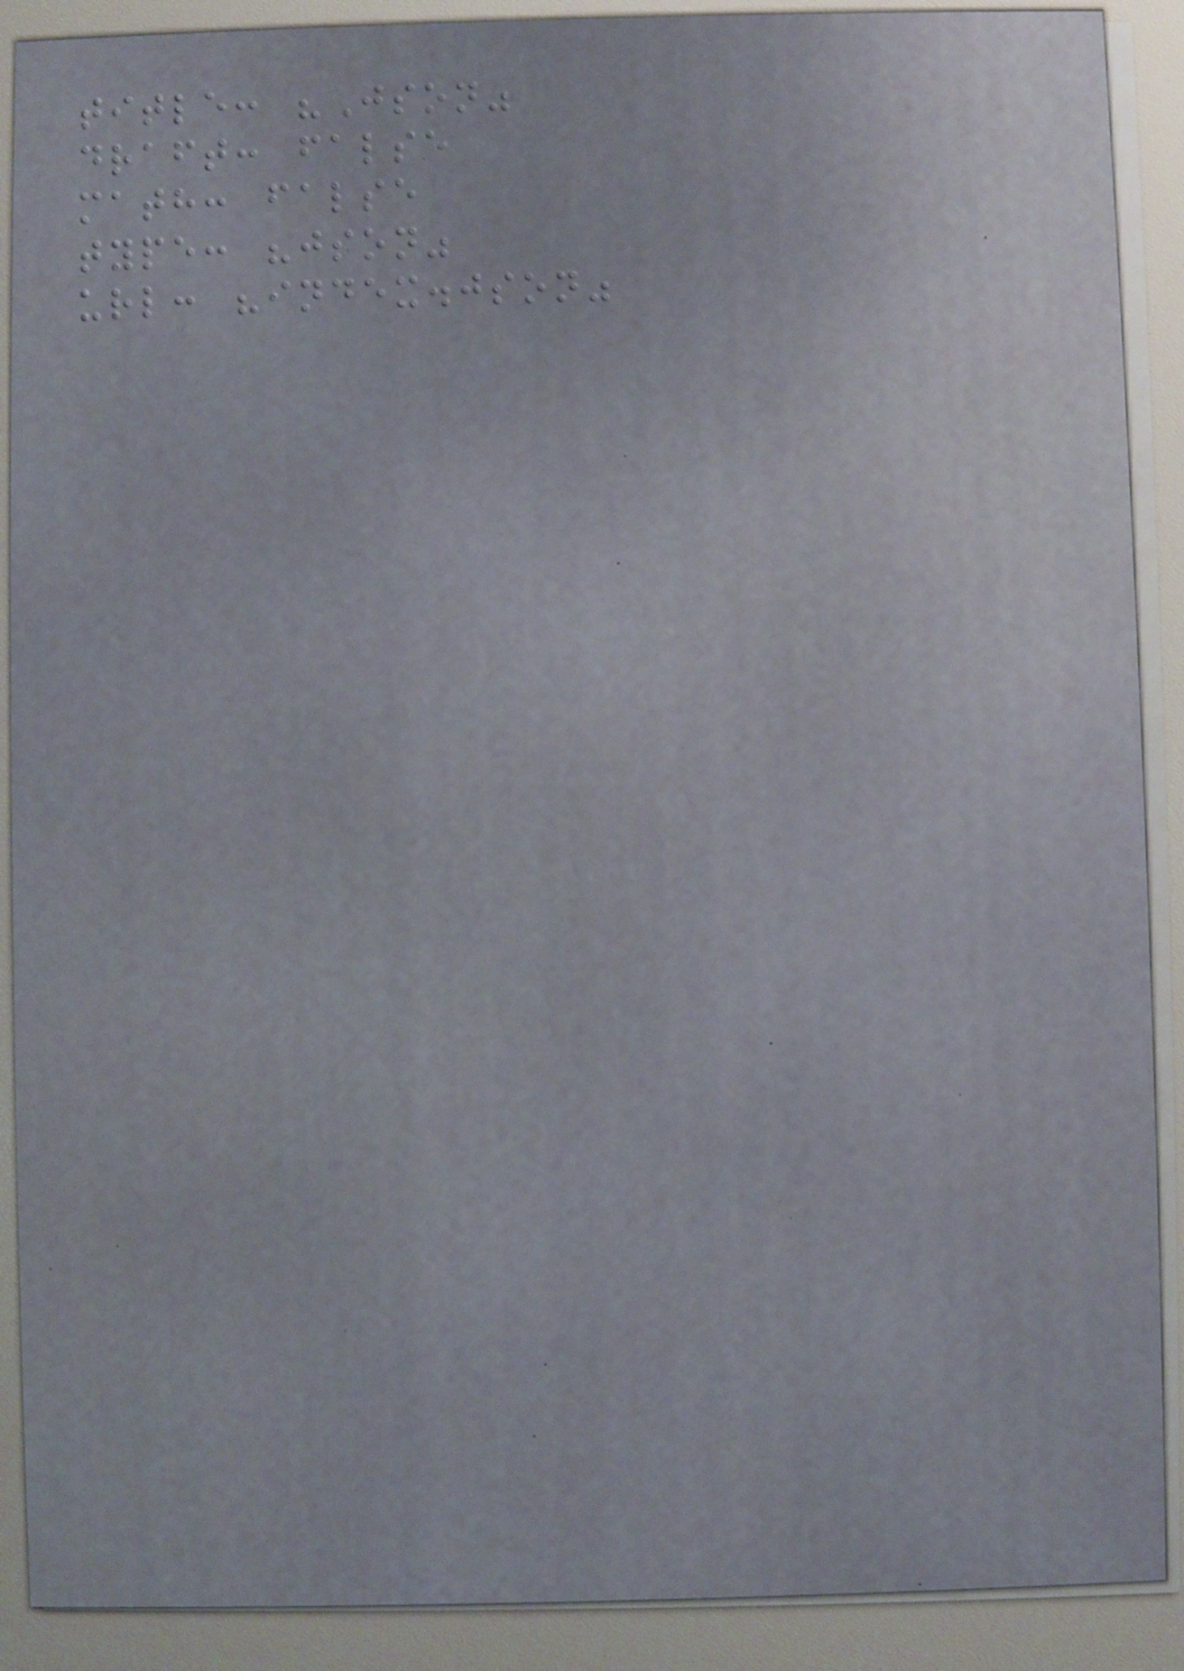title: "Json"
draft: false
math: false
type: "json"
url: "index.json"
